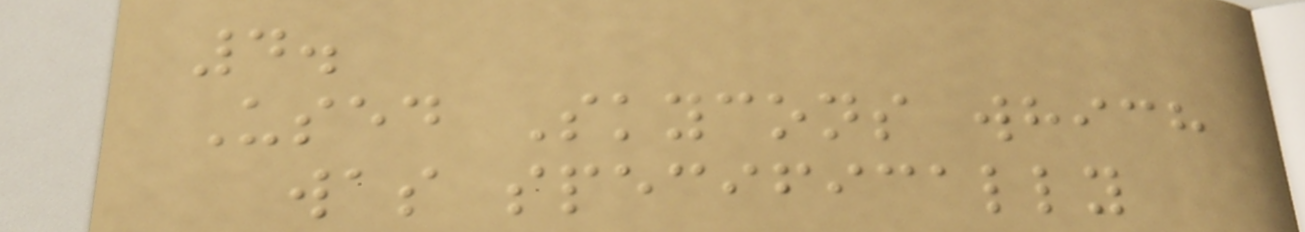4.
Used Skycons which
was specifically
